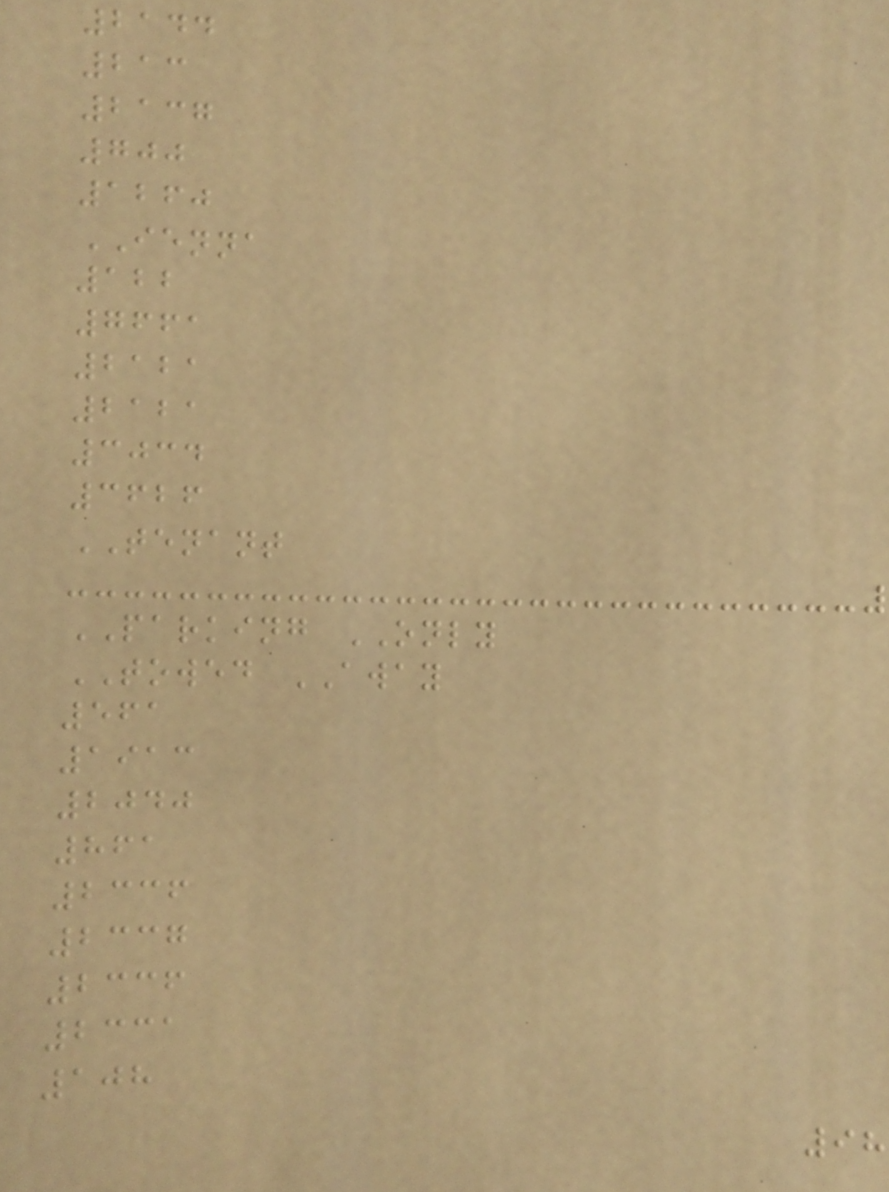2144
213
2137
700
1260
IENNA
122
7661
2121
2121
3034
3626
TENANT
PARKING ONLY
TOWED AWAY
561
1913
2040
861
2336
2337
2336
2331
108
98
